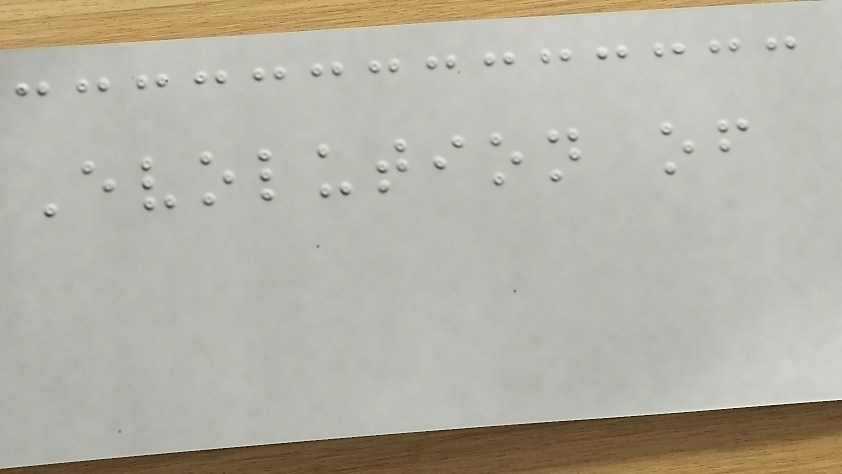Evolution of
